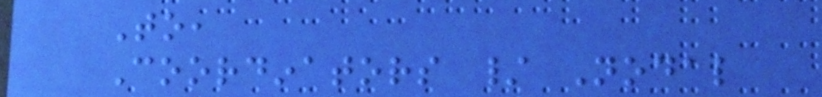To,
Coordinators / Nodal
